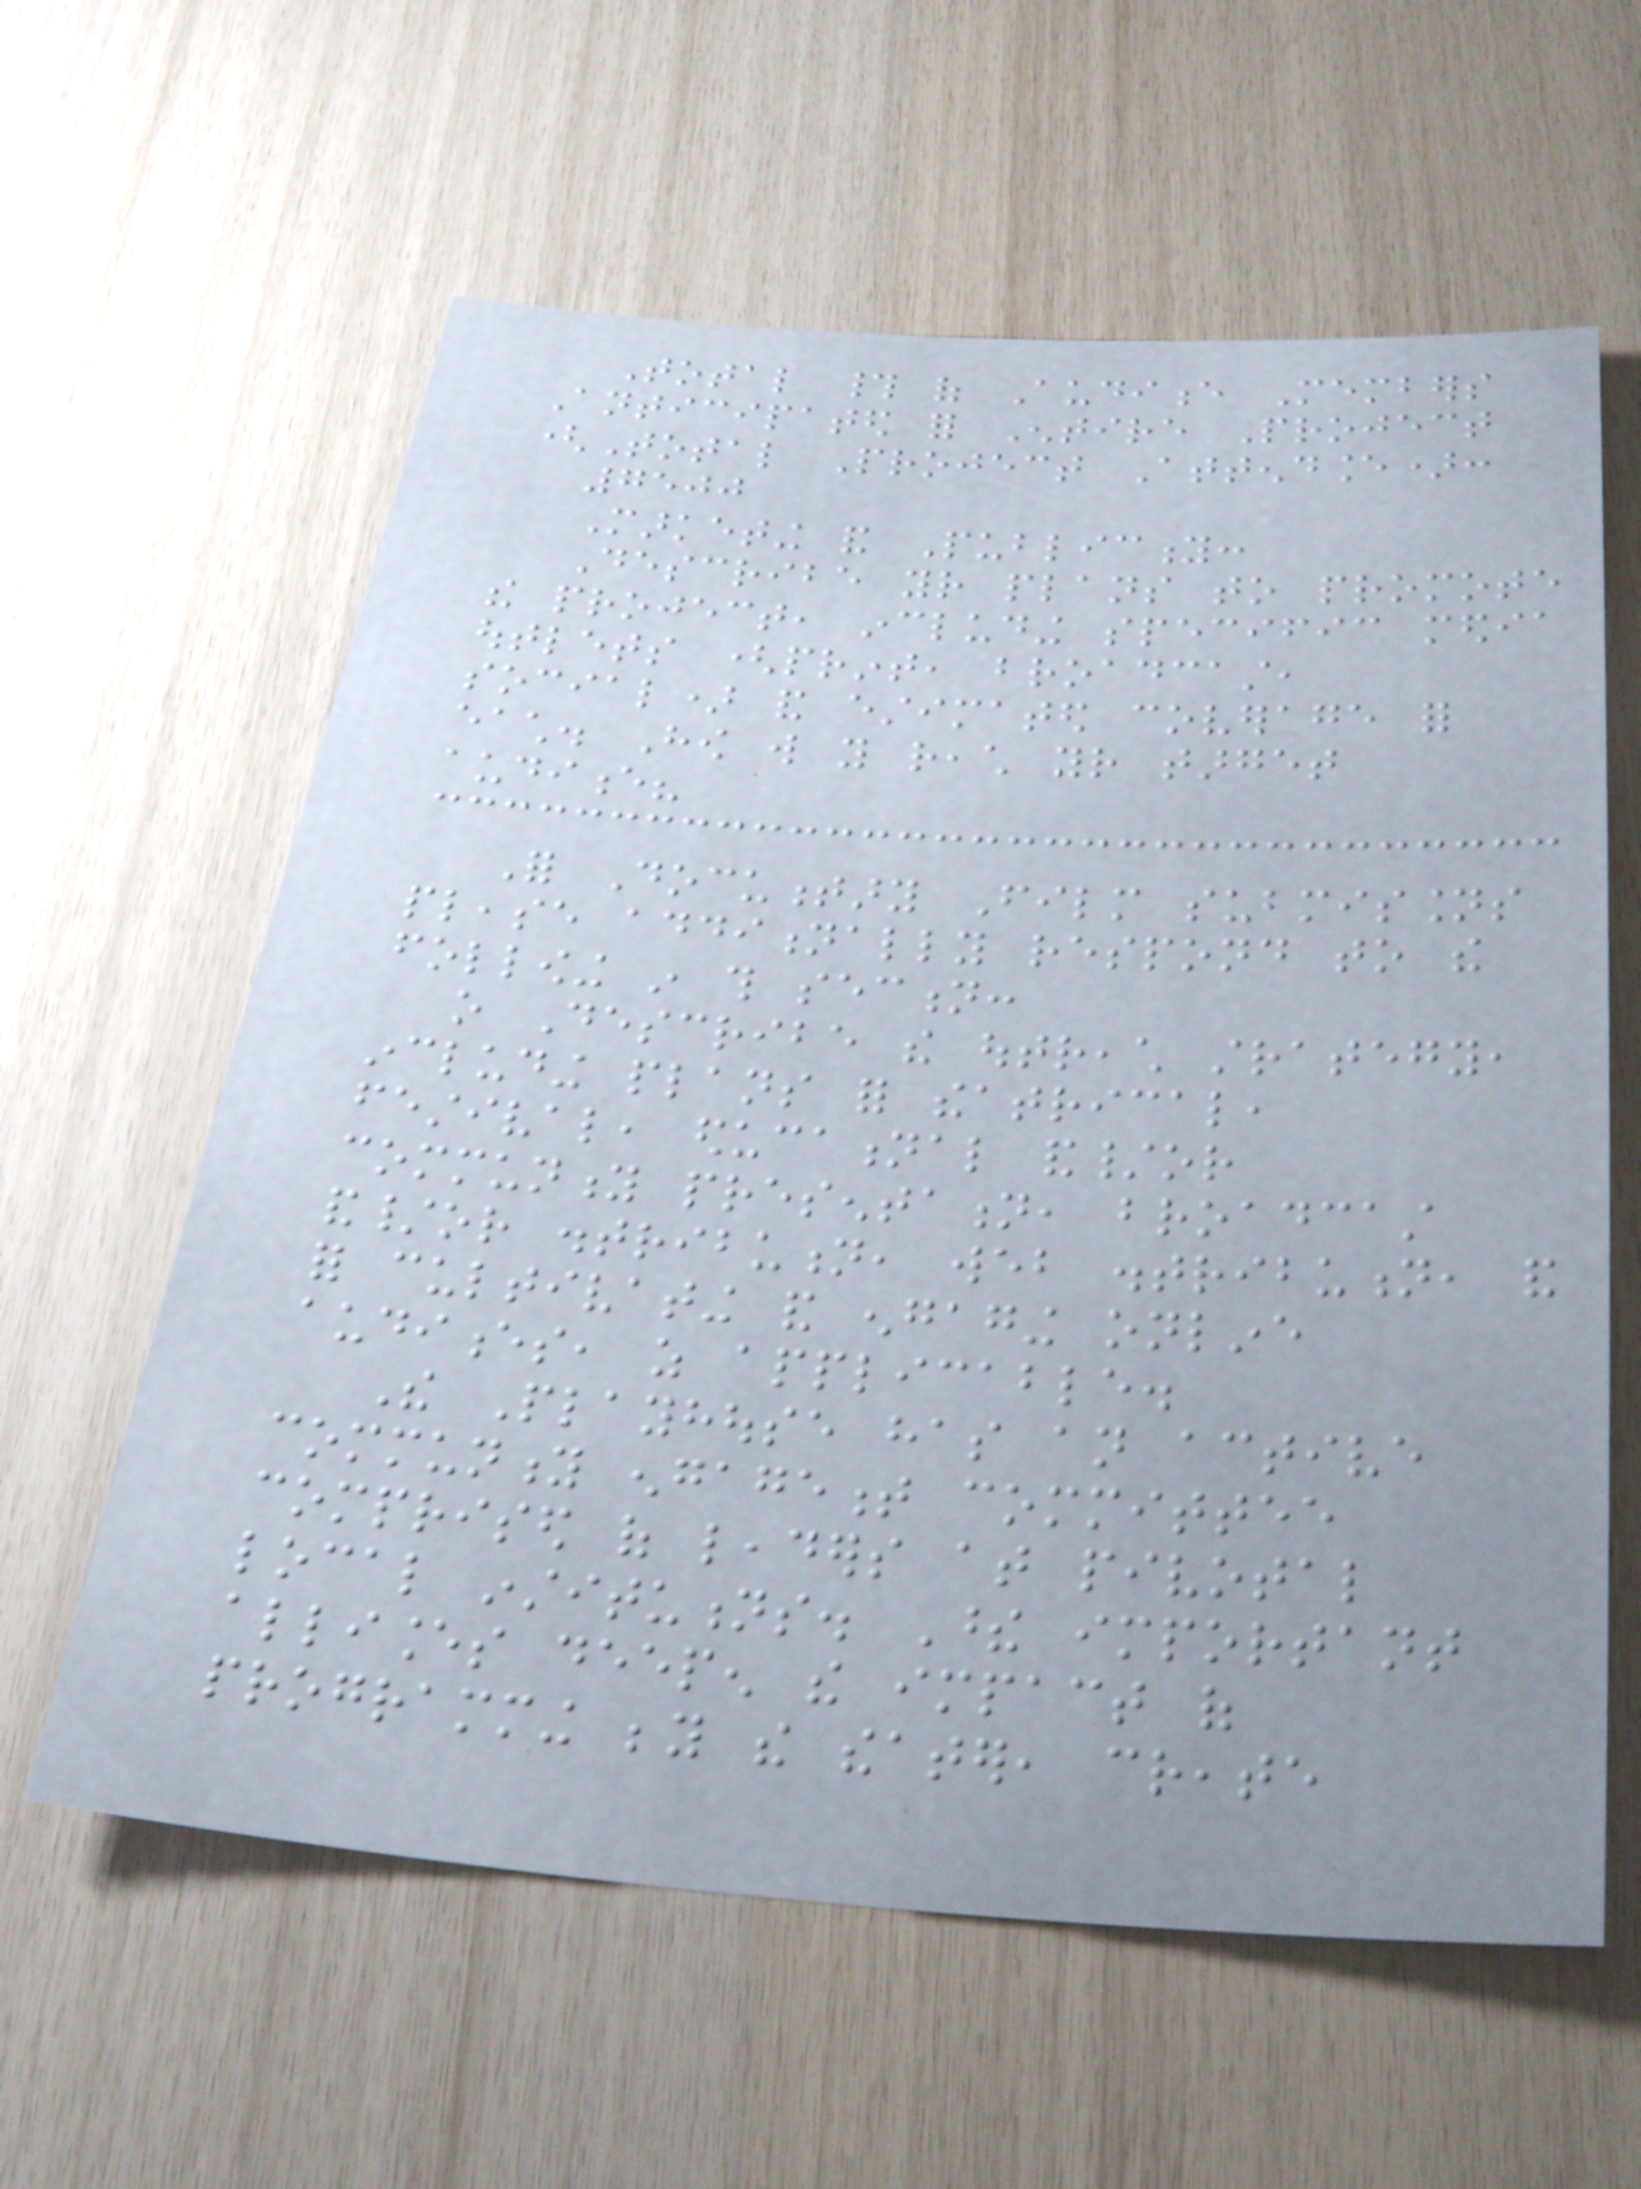Total # of Audience Members
Anticipated for Entire Project
(Total Project Attendance):
7500
Marketing and Publicity:
Describe your plans to promote
the project, including specific media
outlets (print, broadcast,
social) and estimated coverage for
each. How will you reach your target
audience?
For Documentary Film submissions
please additionally respond to the
following in this section:
o Describe the outreach strategy,
including plans for theatrical,
festival, educational and/or
community presentation, broadcast
and/or distribution, web distribution, and
for cultivating and engaging online
audiences, as applicable.
The Playhouse has an active
community engagement committee
comprised of leaders at pivotal
local institutions. These important
alliances deepen the impact of
programming beyond the theater, create
